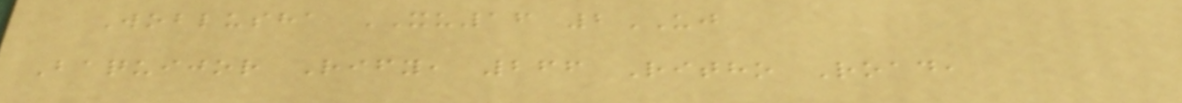Woblusha XU16 2UJ
Baquijor Rify, 266 Ritho Road,
